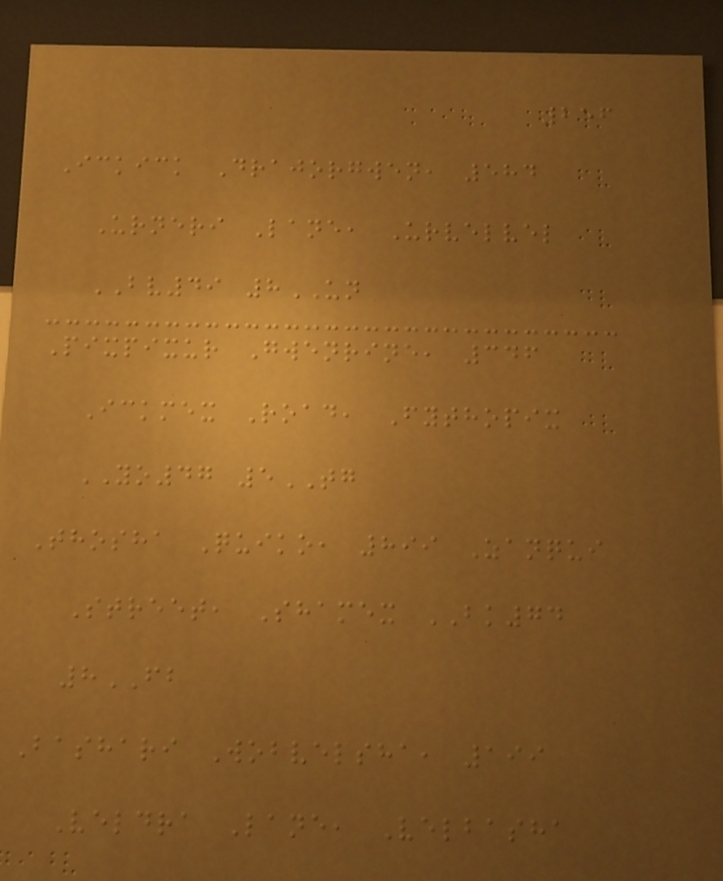256
Ickick Drajorgwen, 584
Urneri Lane, Urvelvel
BV49 8UN
Pixpixur Gwenrine, 346
Ickmex Road, Fythopix
YO47 5TG
Thosha Quiko, 899 Zanqui
Street, Shamex BK74
8FB
Bashari Wobvelsha, 199
Veldra Lane, Velbasha
